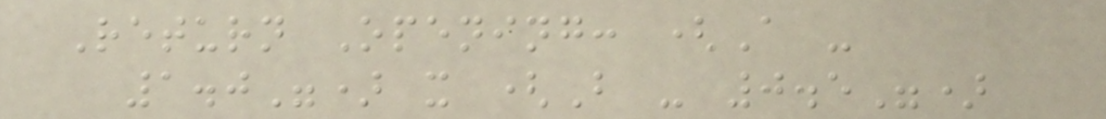Return Opening: (A -
1.0") x (B - 0.5")
